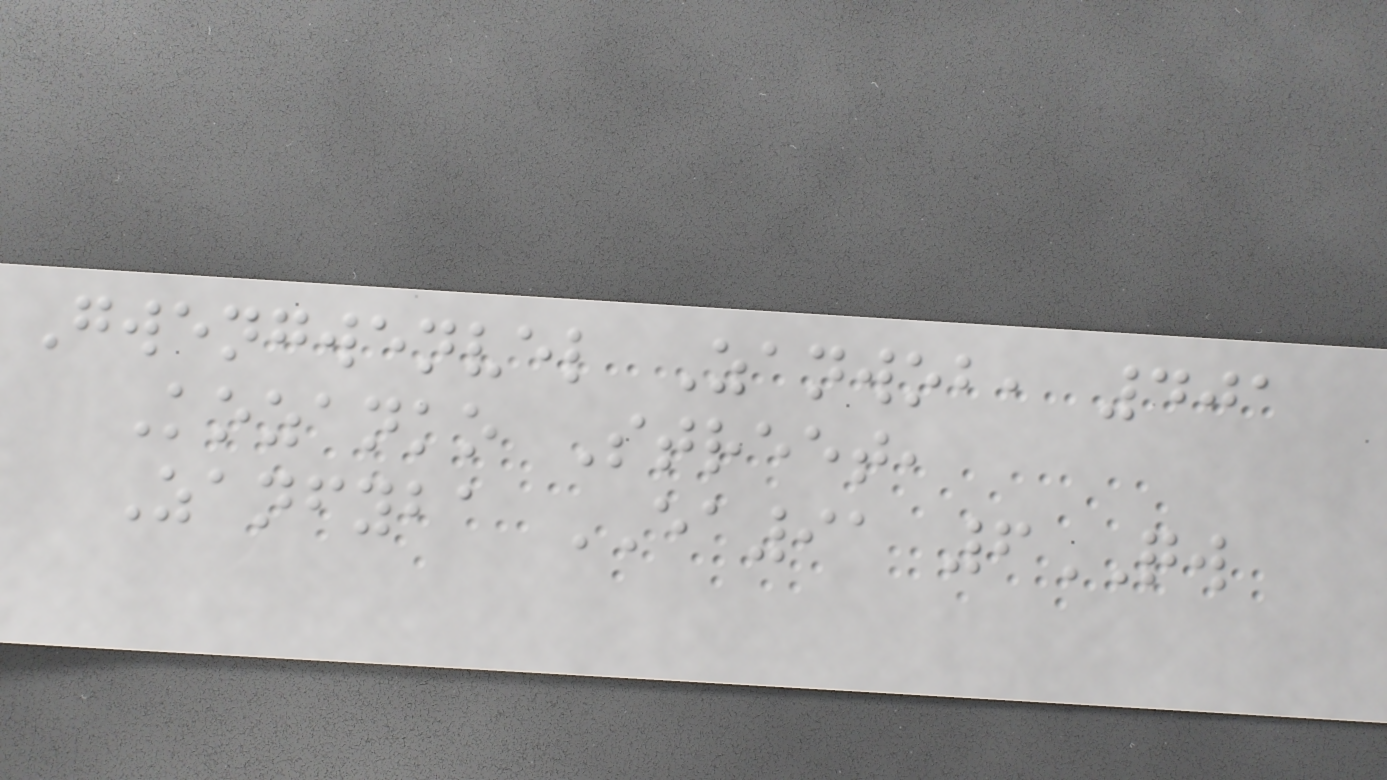Gwengwenvel Zanwob, 401
Kozanko Street,
Zanfyba EA91 6QW
